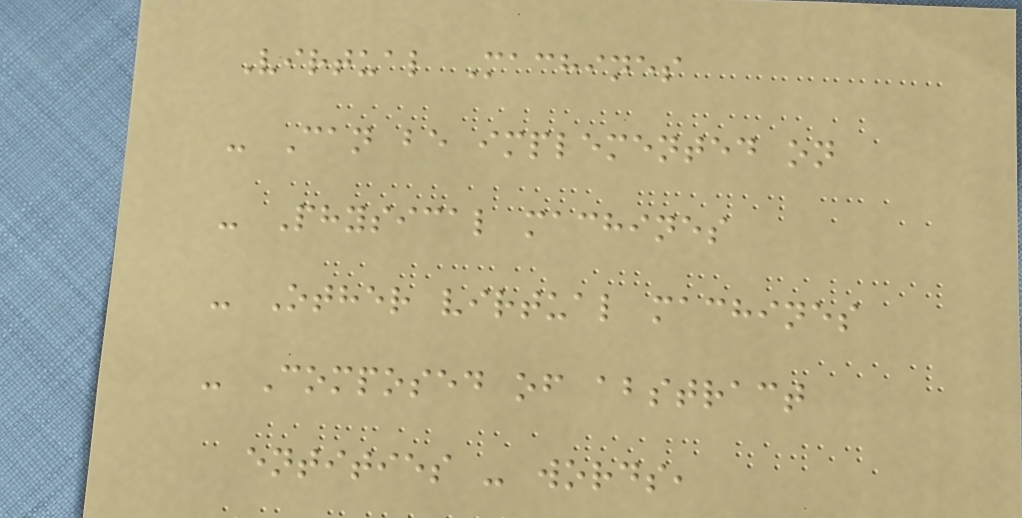Virtual Machines
- Can be implemented on
- Physical machines
- Other virtual machines
- Composed of abstract
entities - words,
